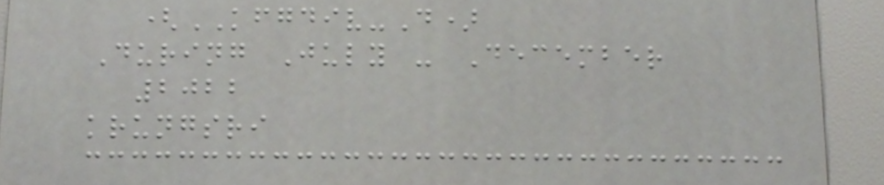(KFGDIV-D)
During July - December
2022
krungsri
